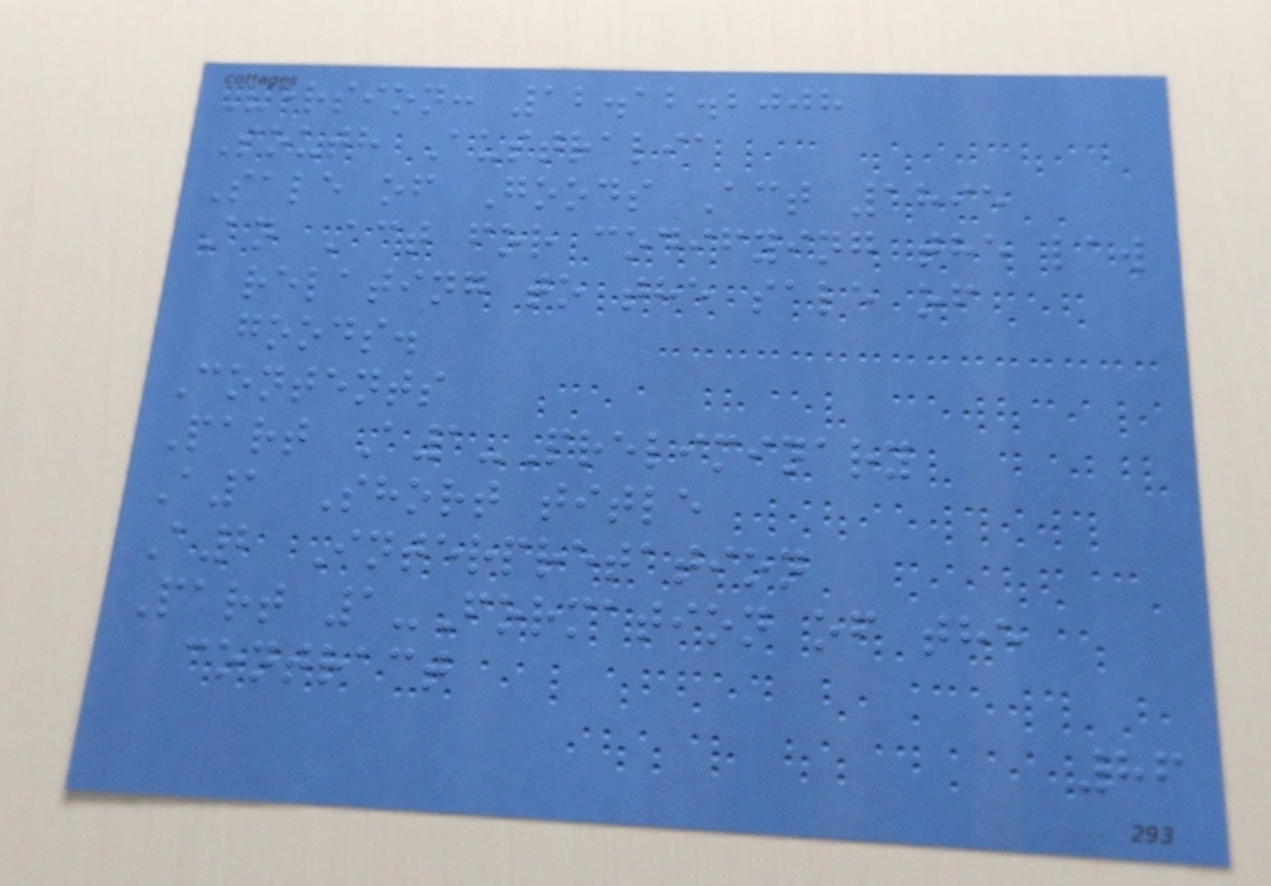Version: 12.12.2008
South Australia
Sale of Goods Act 1895
An Act for codifying the law
relating to the sale of
goods.
Contents
Part A1-Preliminary
A1 Short title
A2 Interpretation
Part 1-Formation of the
contract
86
